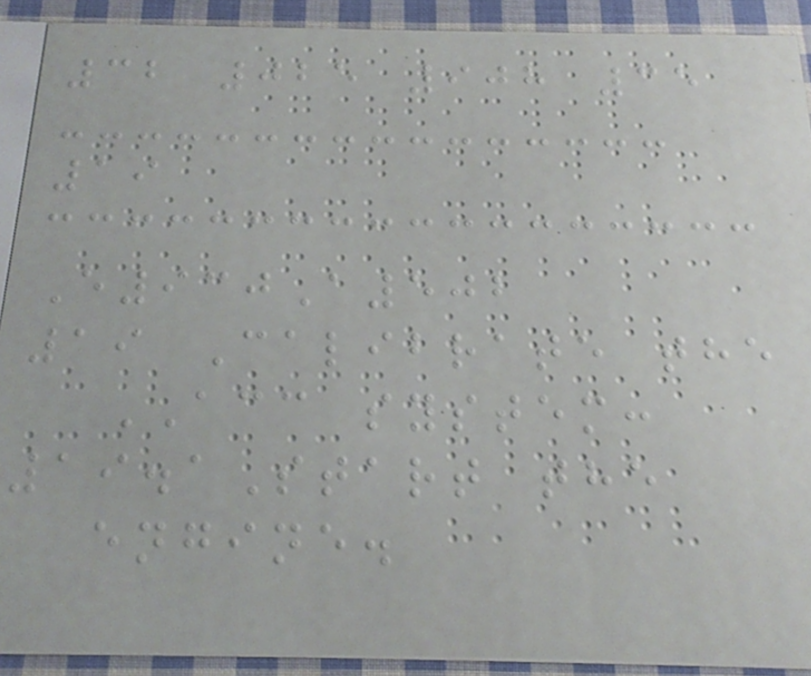32 025 908 35
19
E930A502
19 Calibrate the
ACC system:
19.1Start the
engine.
